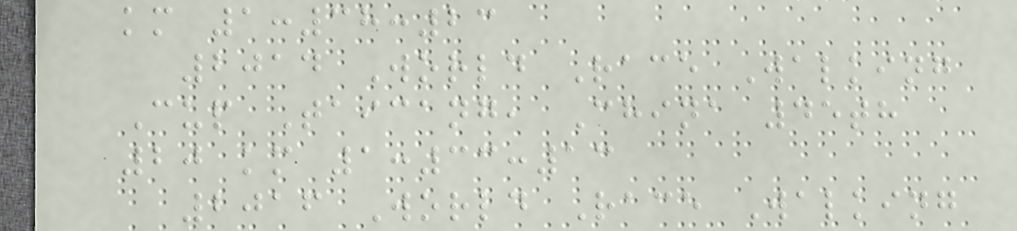km 1:38:23
2014 World Race Walking
Cup Taicang, China 45th
20 km 1:33:13
2016 World Race Walking
